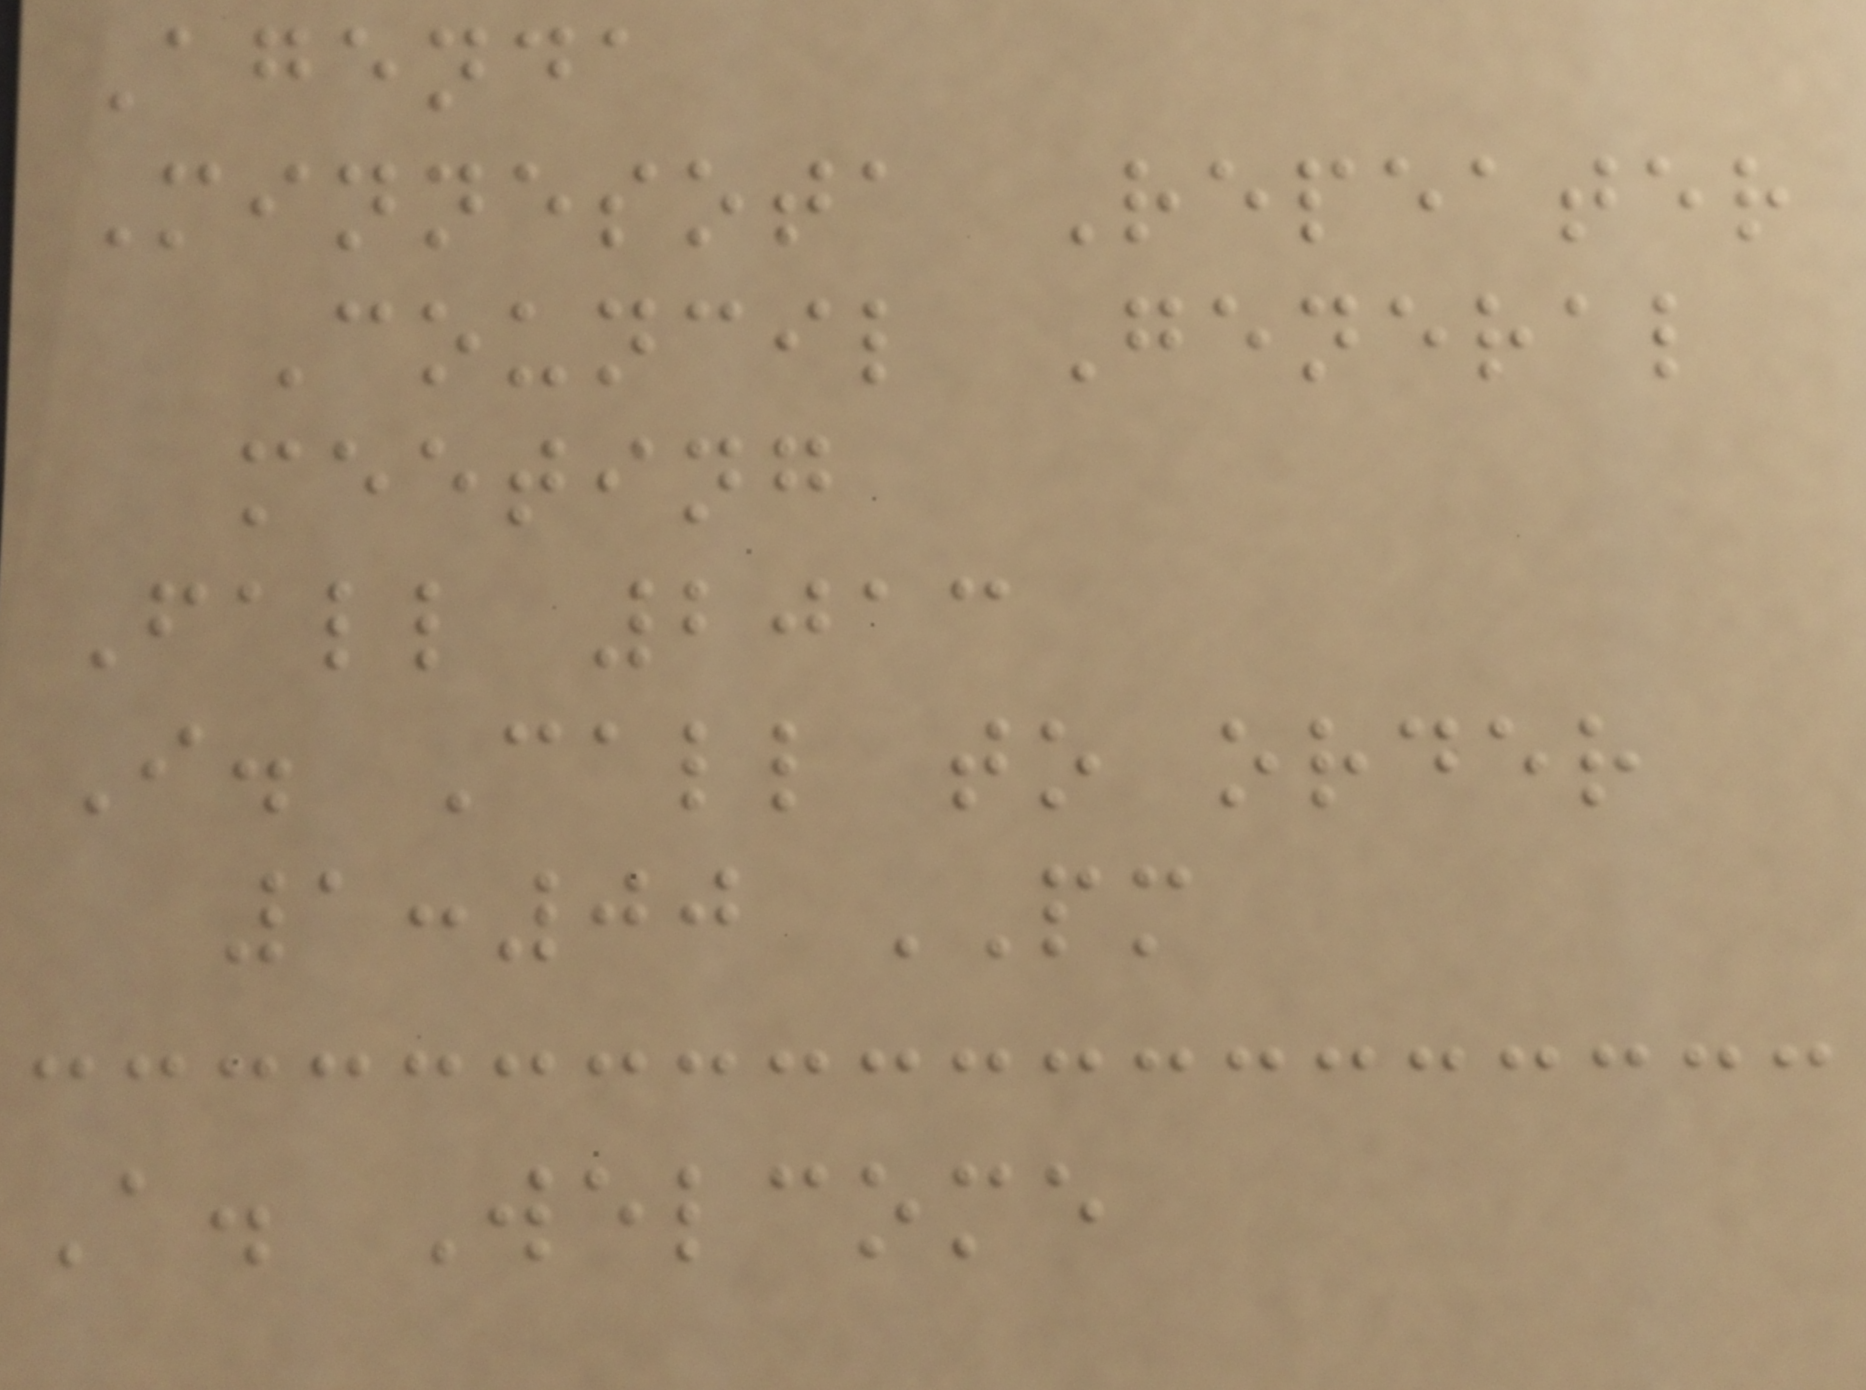Agenda
Minnesota Repeater
Council General
meeting
Fall 2013
I. Call to order
1:00 PM
A. Welcome
